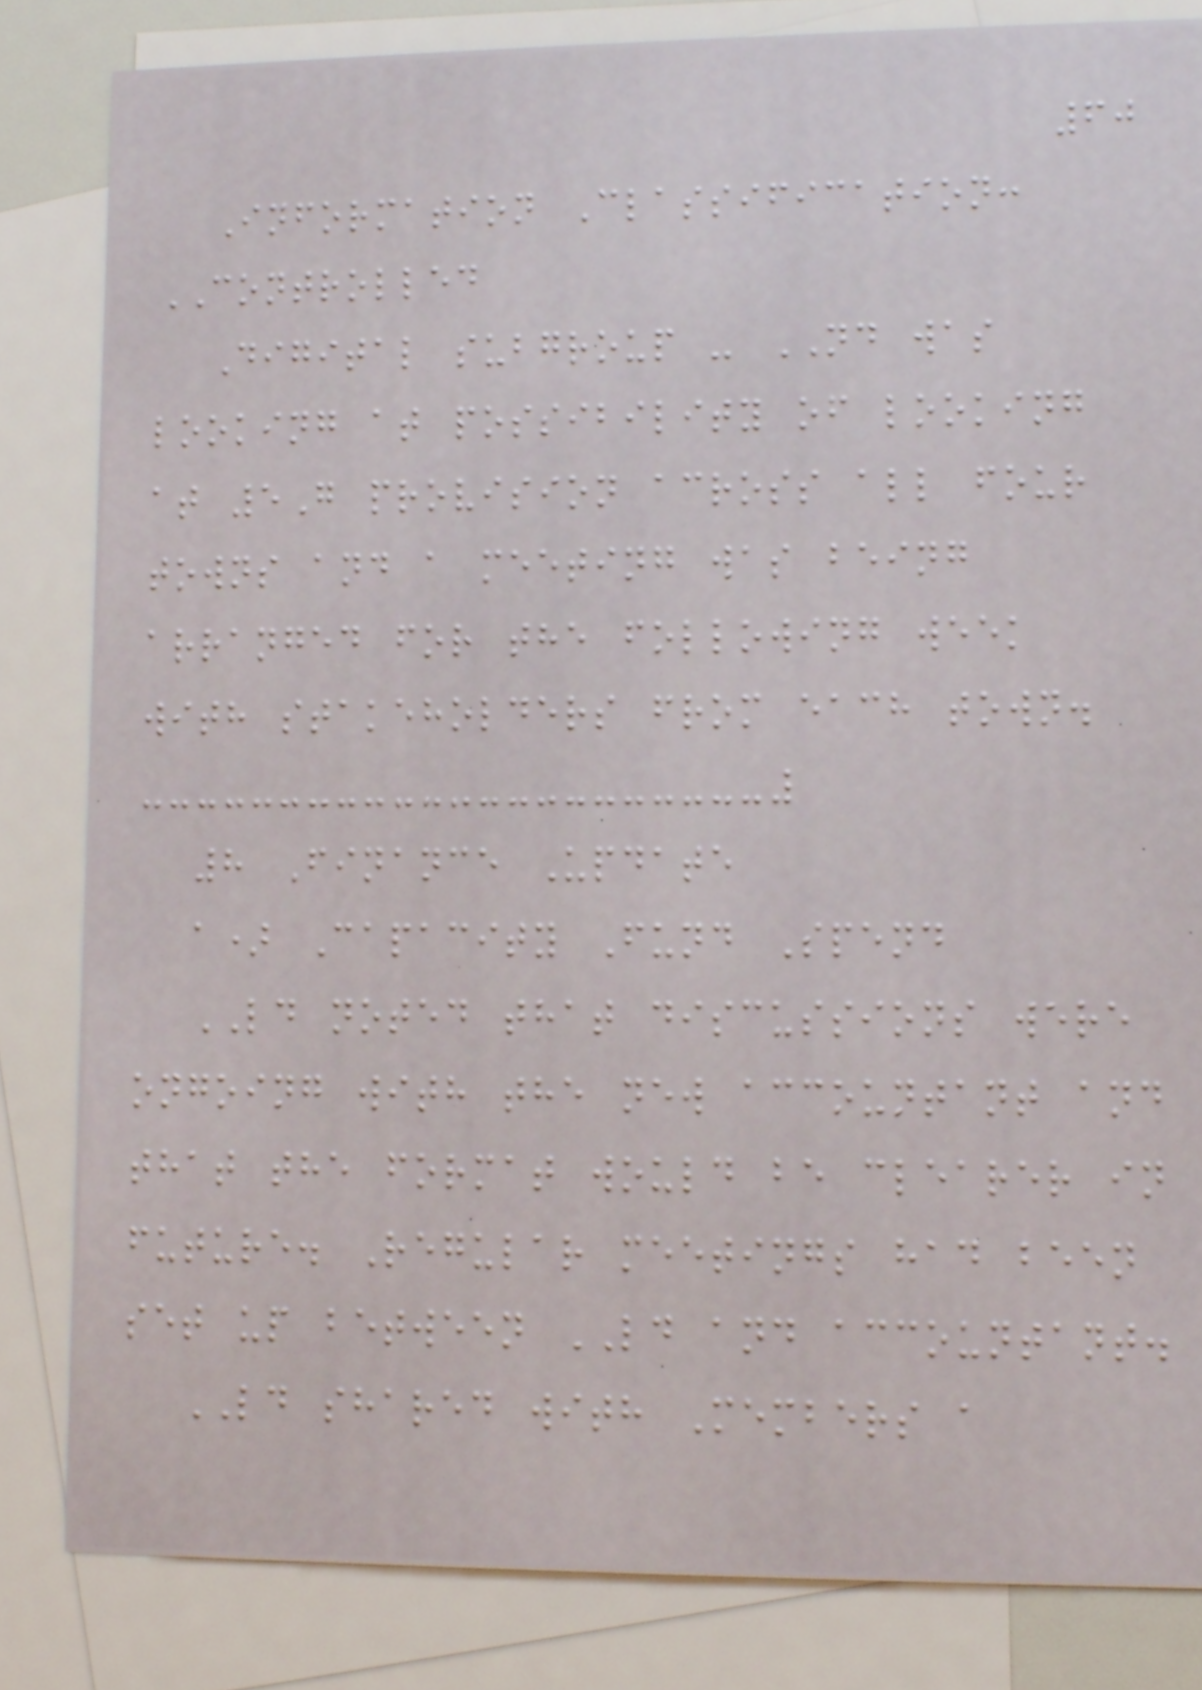60
Information Classification:
CONTROLLED
Digital subgroup - ND was
looking at possibility of looking
at 5G provision across all four
towns and a meeting was being
arranged for the following week
with stakeholders from each town.
8 Finance Update
a) Capacity Fund Spend
LD noted that discussions were
ongoing with the new accountant and
that the format would be clearer in
future. Regular meetings had been
set up between LD and accountant.
LD shared with Members a
